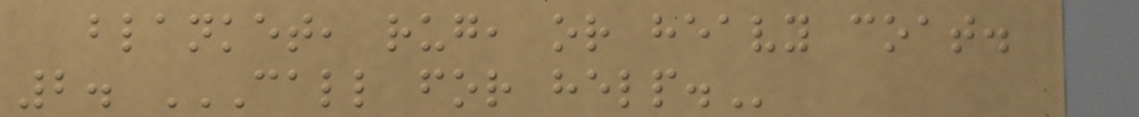blanket, rug, or heavy coat.
2. CALL FOR HELP.
